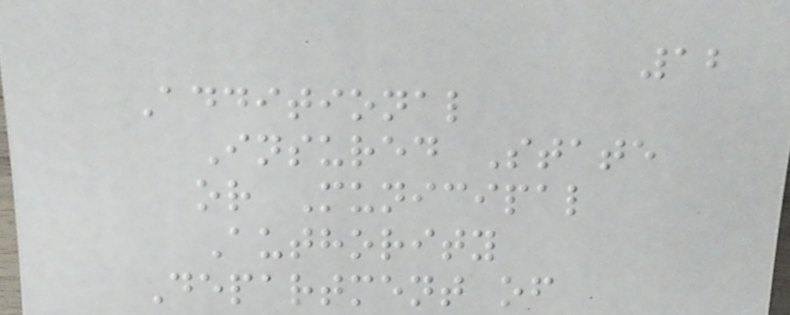12
Additional
Insured State
or Municipal
Authority
Department of
